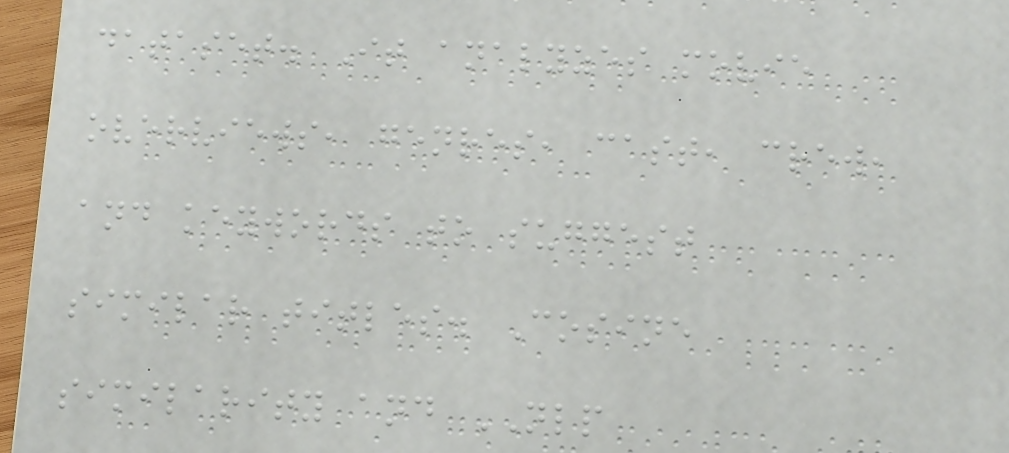dataset. It analyzes movie
overviews, genres, cast, crew,
and keywords to suggest
similar titles. Cosine
similarity and NLP
